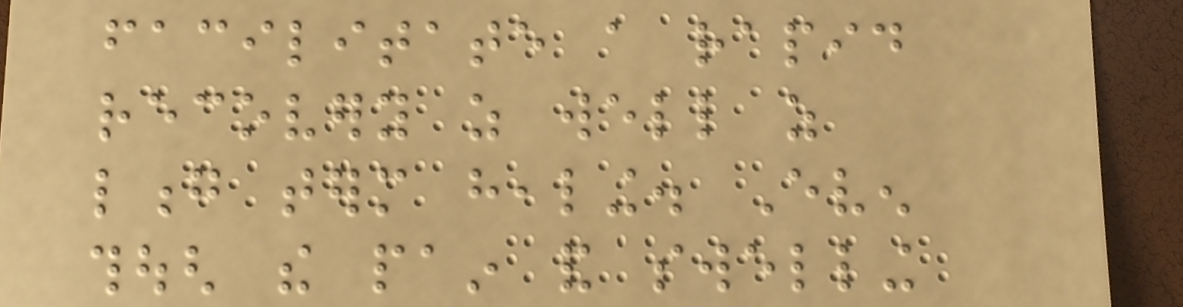facilitate a rapid
recovery as well as
long term healing. Even
though the pain and swelling
